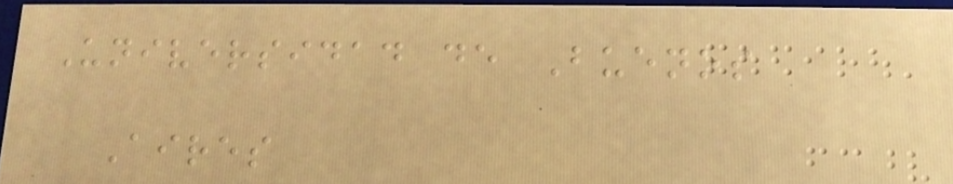Universidad de Buenos
Aires
